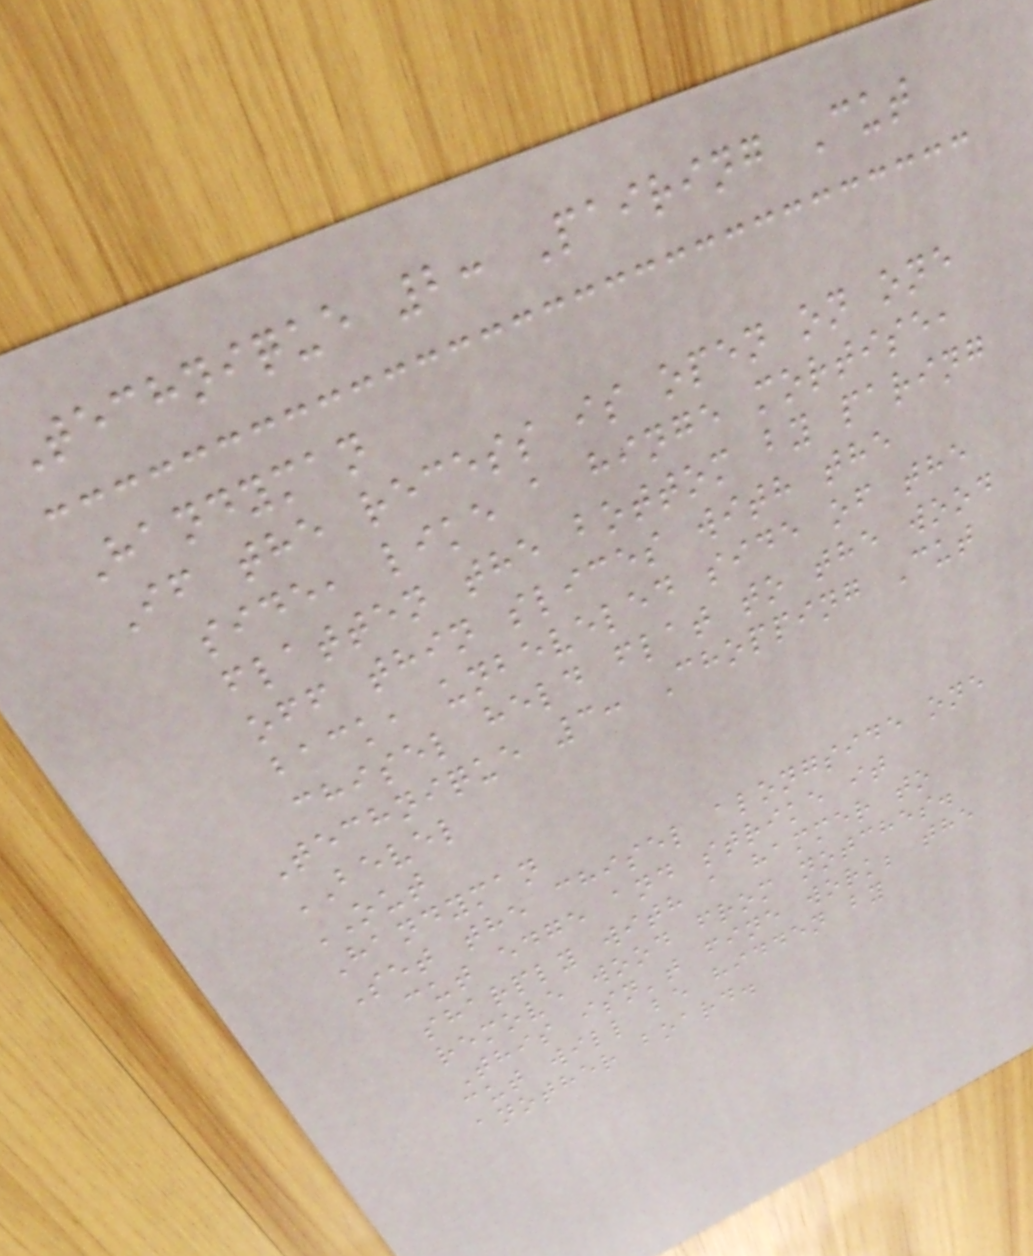Technique 2: Pairing Cut
Handyman
If the recess is open on one
side, like a hinge mortise,
flatten the bottom by paring
off thin slices with the
back, unbeveled side of the
chisel held flat to the wood
Technique 3: Chopping Cut
BEVEL
OUT
Handyman
Set the chisel alongside one
cut edge and strike it
sharply with a hammer to
remove wood from notches.
This isn't fine work; the
cut will be hidden by
another board.
